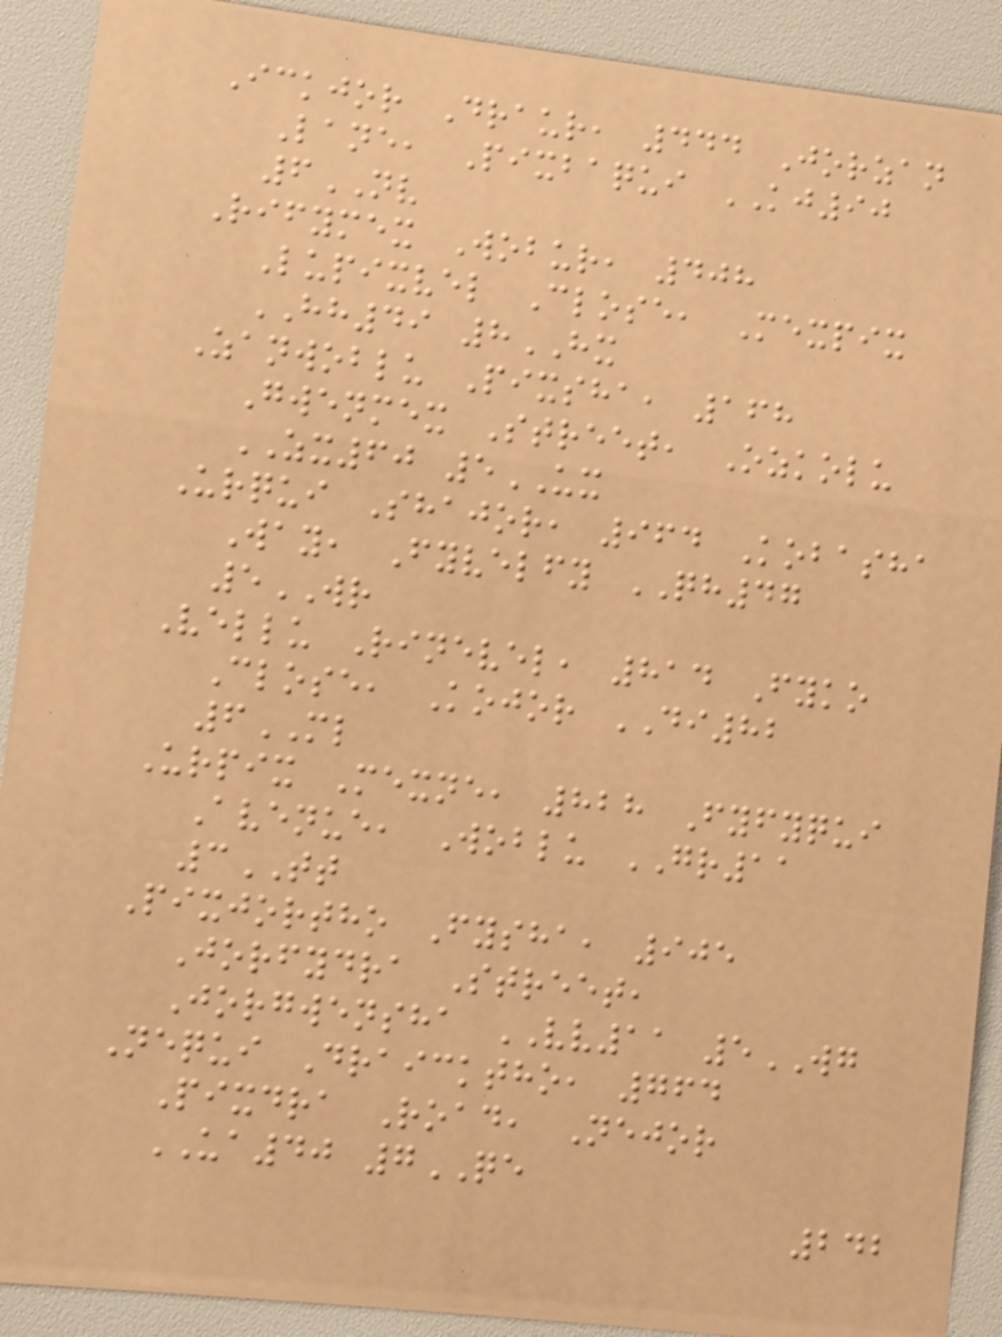Ickjor Draur, 444 Jorzan
Lane, Pixbaqui KJ90
6NV
Rifymex Wobur, 408
Lupixvel Close, Mexpix
HH49 8HX
Zanwoblu Pixsha, 168
Gwenmex Street, Ozkolu
ZX60 5UX
Urqui Shajor, 964 Kobasha
Way, Fyvelfy QH47
5WR
Vellu Rinevel, 814 Fyko
Close, Kojor DI82
6ML
Urpix Mexne, 828 Fyfyqui
Avenue, Woblu GR11
3TT
Pixjortho Fysha, 905
Jorfydra Street,
Jorgwensha VV11 5WG
Nequi Draicktho, 764
Pixdra Road, Nejor
UA40 7QE
242
